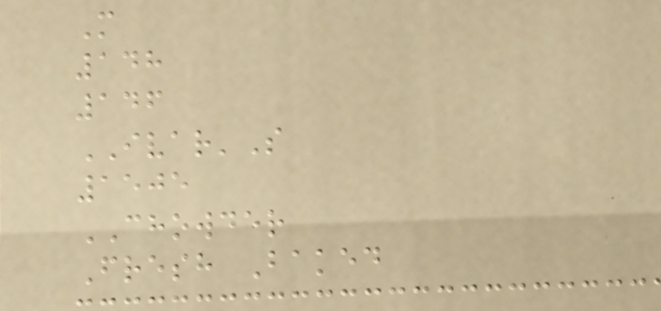M
148
146
IVAR'S
1505
CHOWDER
Fresh Baked
